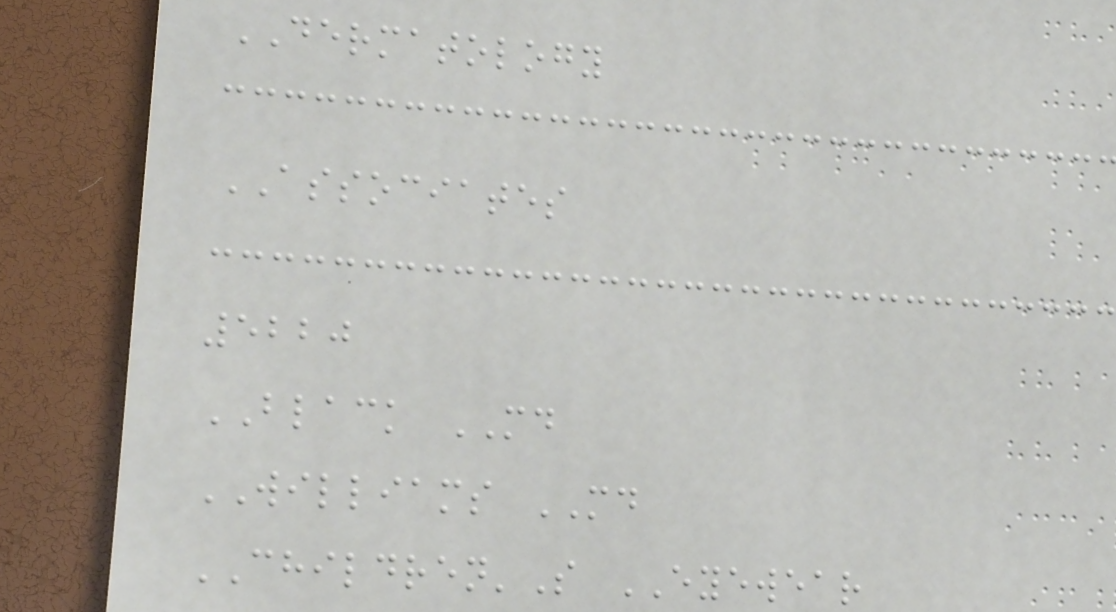DERMATOLOGY
ASSOCIATES
5220
BLACK MD
WILLIAMS MD
CHILDREN'S EYEWEAR
